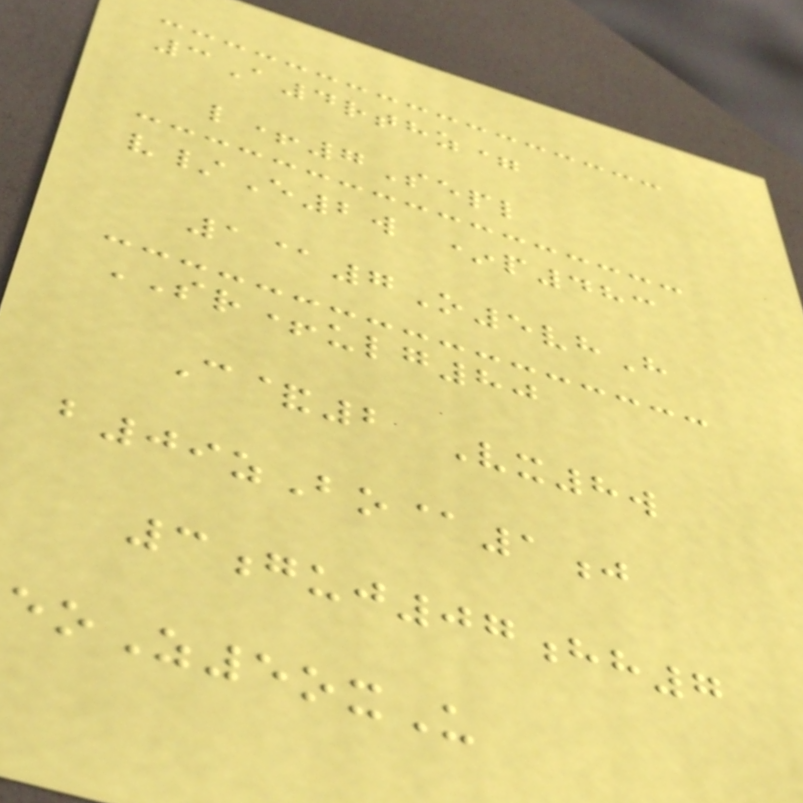3A4rthz=
l+7Sepl
v/E2w *p483
1@7O5vhH
SR+ulg80
C&2 Vx8w
b09zBo@1j
3guj07hh7
eoZ5oxU
